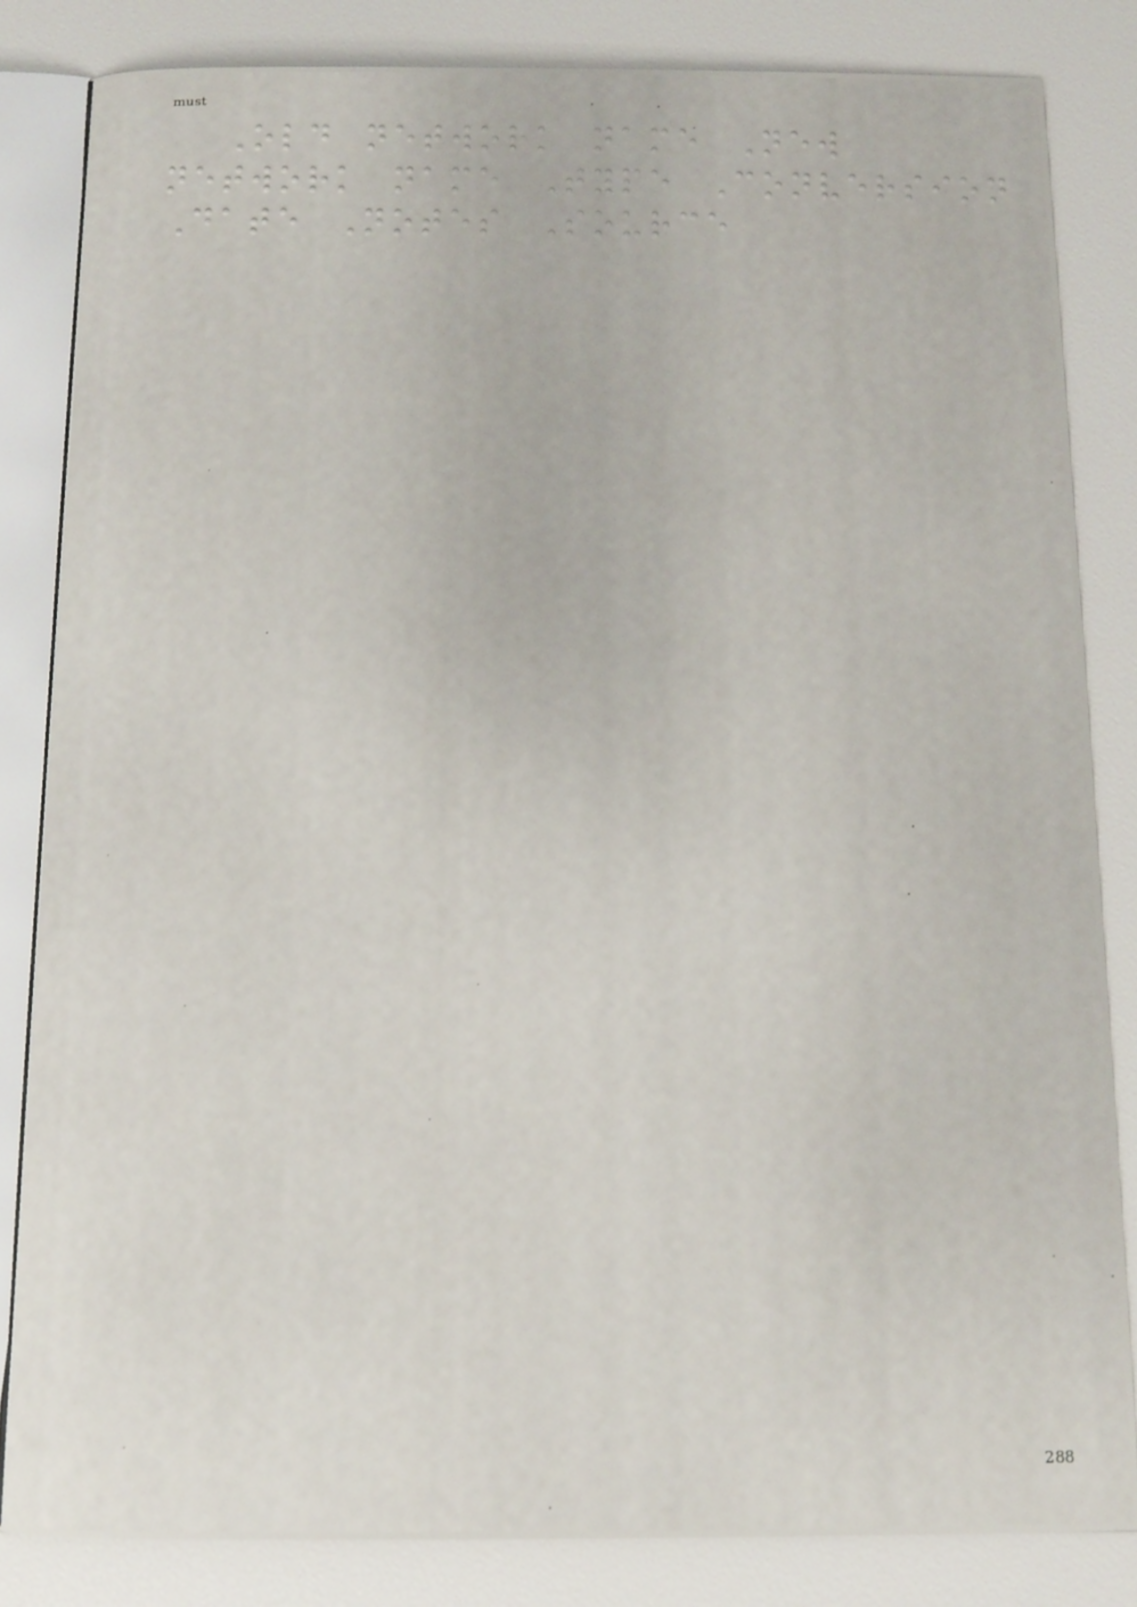Old network name New
network name Type Conversion
Date Notes Source
